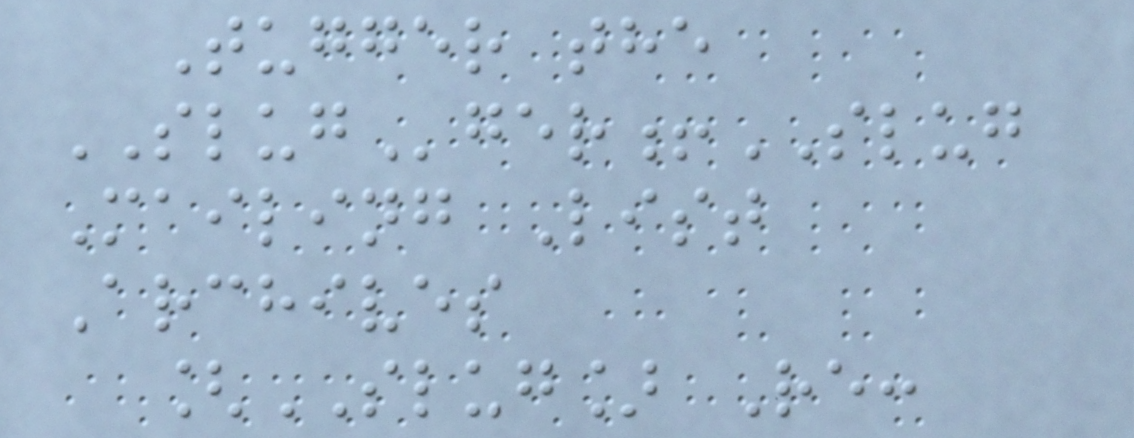Tugger the
SLUGger!SLUG
Mailing List
Archives
[SLUG] Re:
